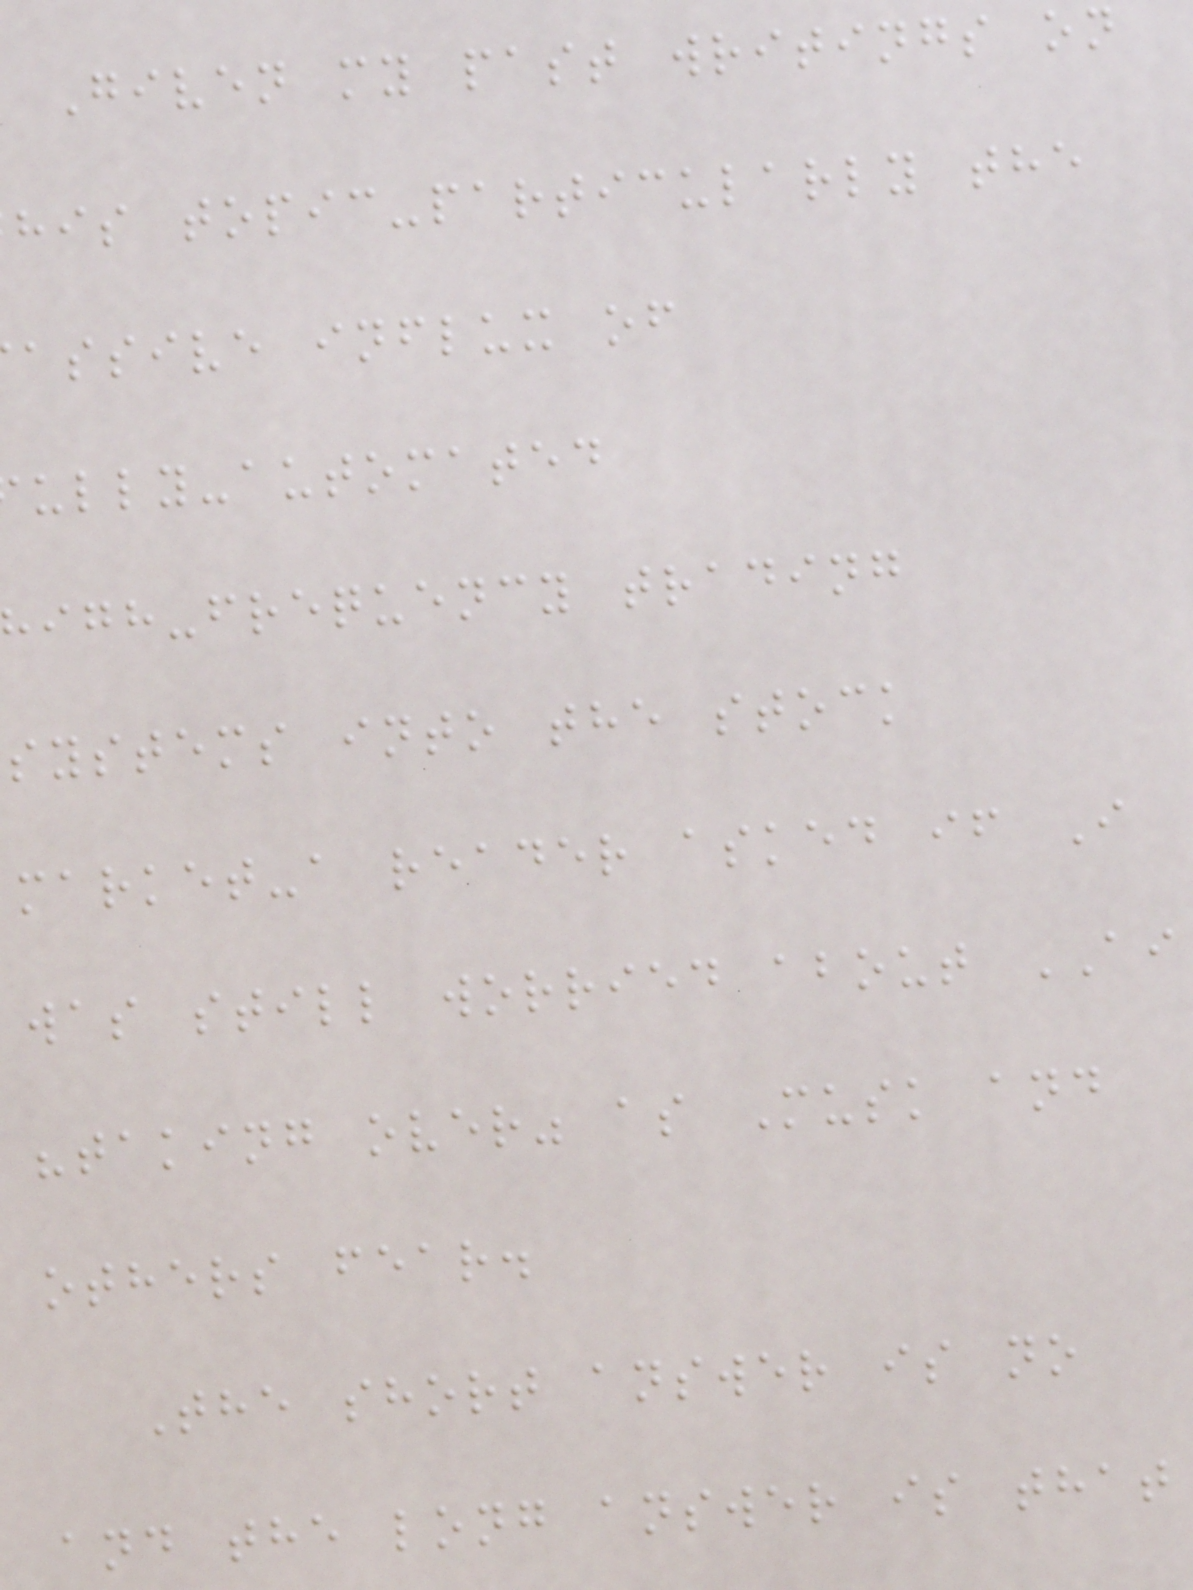Given my past writings on
his topic-particularly the
assive influx of
ully-automated
igh-frequency trading
systems into the stock
market-a reader asked if I
was still worried about AI
"taking over" as Musk and
others fear.
The short answer is no
and the long answer is that
